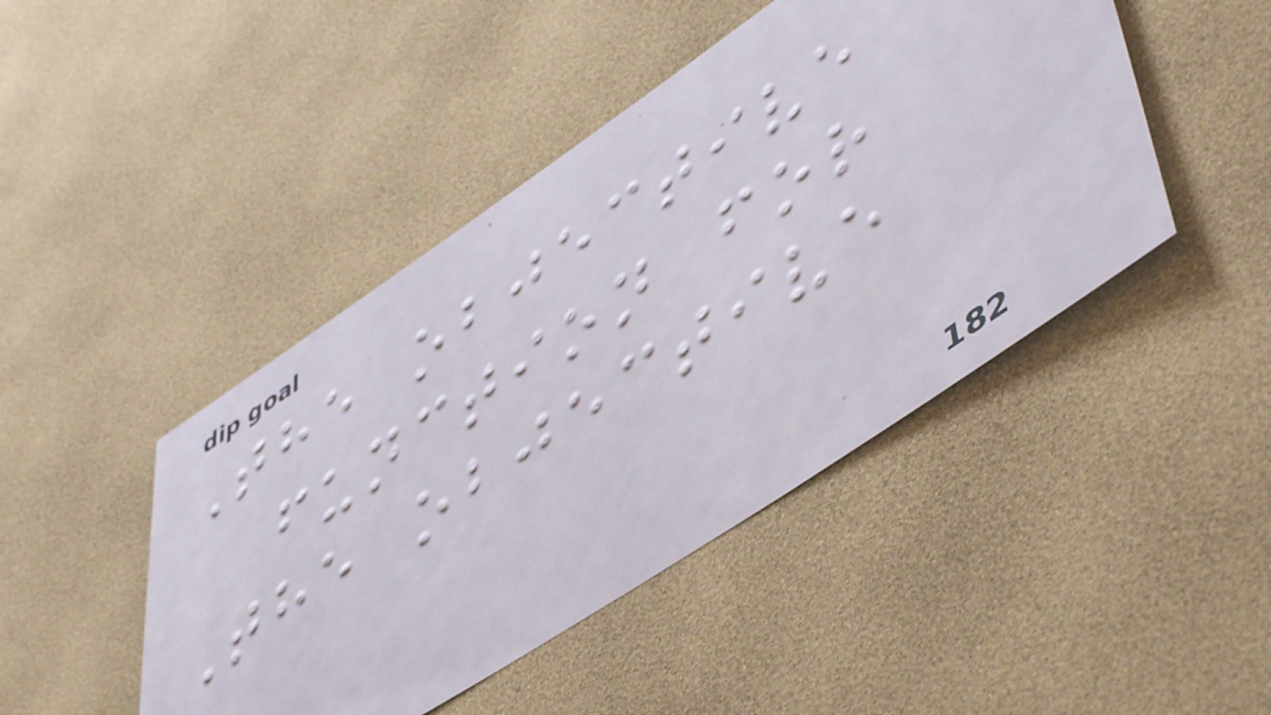The objective
function for
The objective
